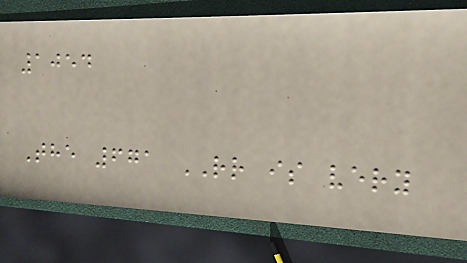1054
The 671 RR is very
